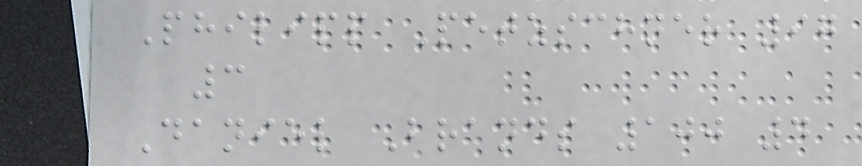Philipp Petzschner 97
3
Daniel Brands 100 4
